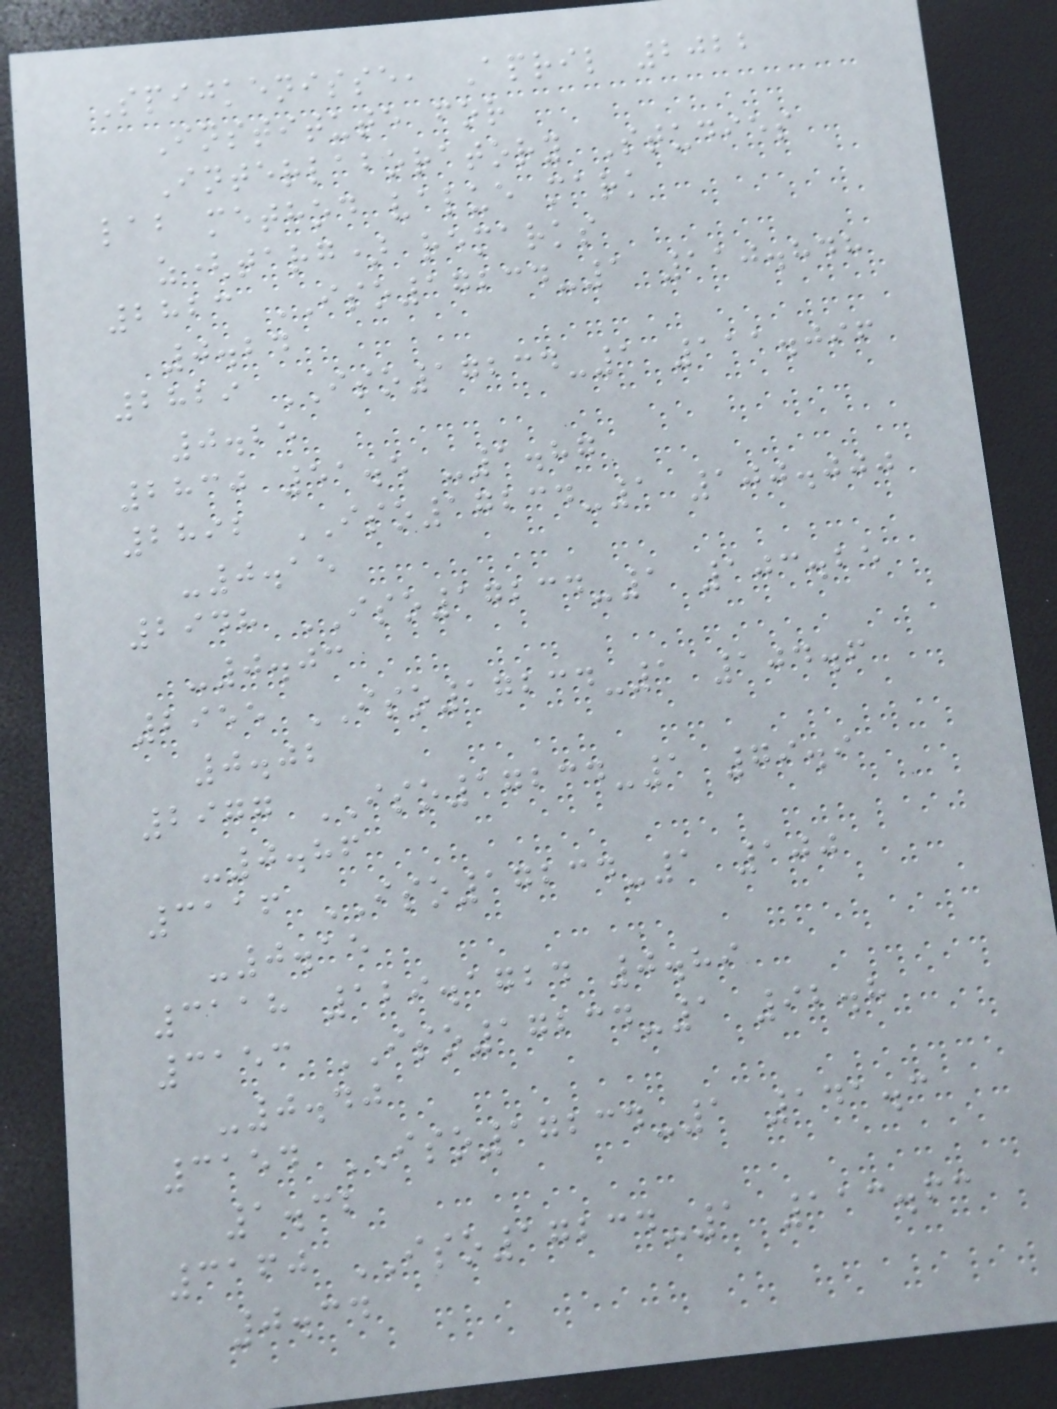Spijkenisse, April 2022
Institute for
Interlaboratory Studies
lab method value mark
z(targ) remarks
2823 ISO17234-1 110.848
0.24
2829 ISO17234-1 111.096
0.25
2830 51.5 -1.87
2892 ISO17234-1 100.000
-0.15
2948 ISO17234-1 103.25
-0.03
2955 ISO17234-1 104.6
0.02
2977 ISO17234-1 79.9
-0.86
3116 ISO17234-1 100
-0.15
3118 129.1724 0.89
3153 ISO17234-1 92.8
-0.40
3154 ISO17234-1 141.3
1.32
3160 ISO17234-1 113.63
0.34
